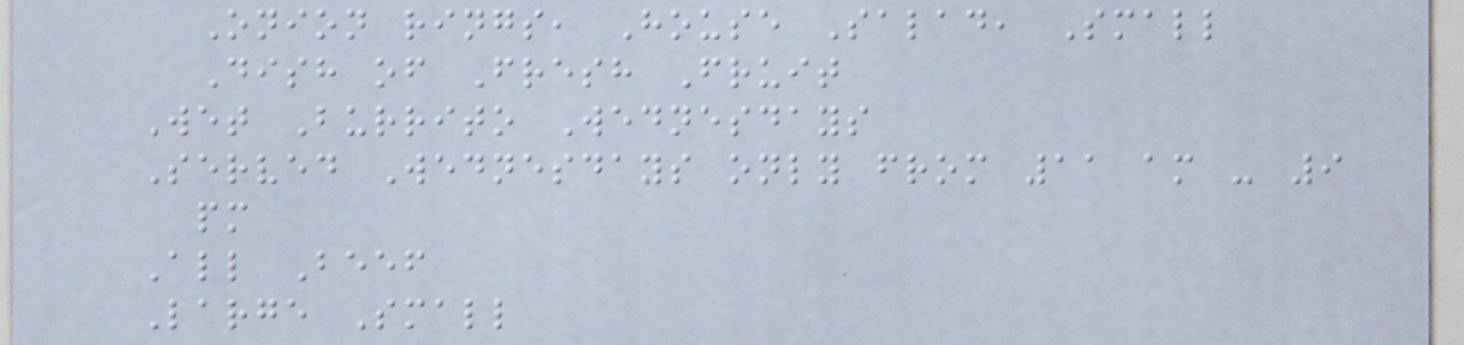Onion rings, House Salad, Small
Dish of Fresh Fruit
Wet Burrito Wednesdays
Served Wednesdays only from 11 am - 9
pm
All Beef
Large Small
